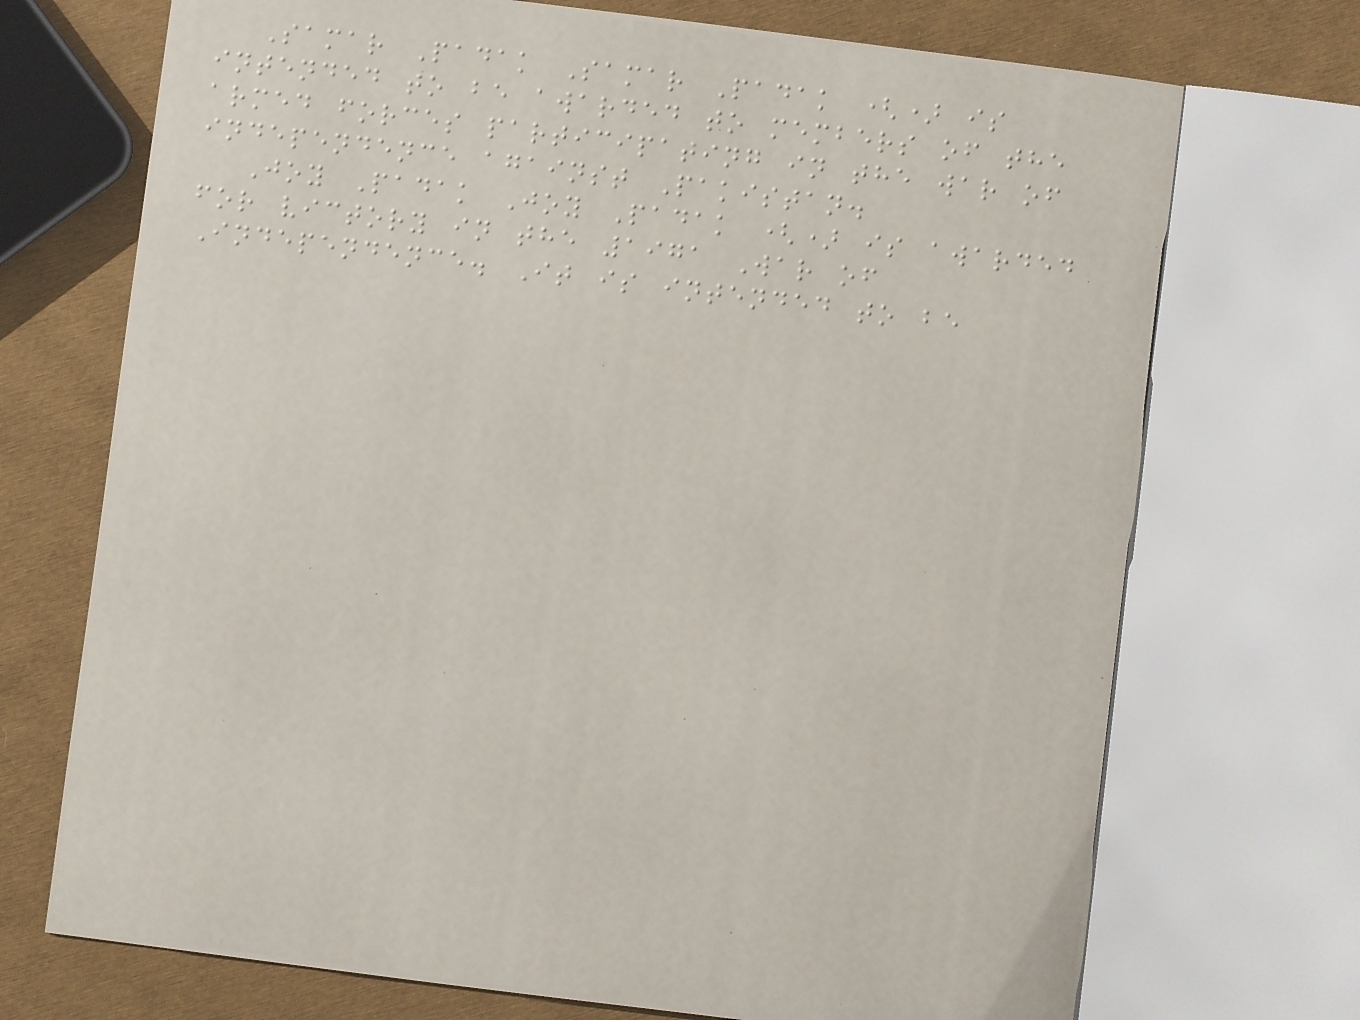Samar Padak Samar Padak () is
intended to be awarded to members of the
armed forces participating in the war of
independence against Pakistan.
Joy Padak Joy Padak () is awarded
for victory in the 1971 War of
Independence. It is intended to be
